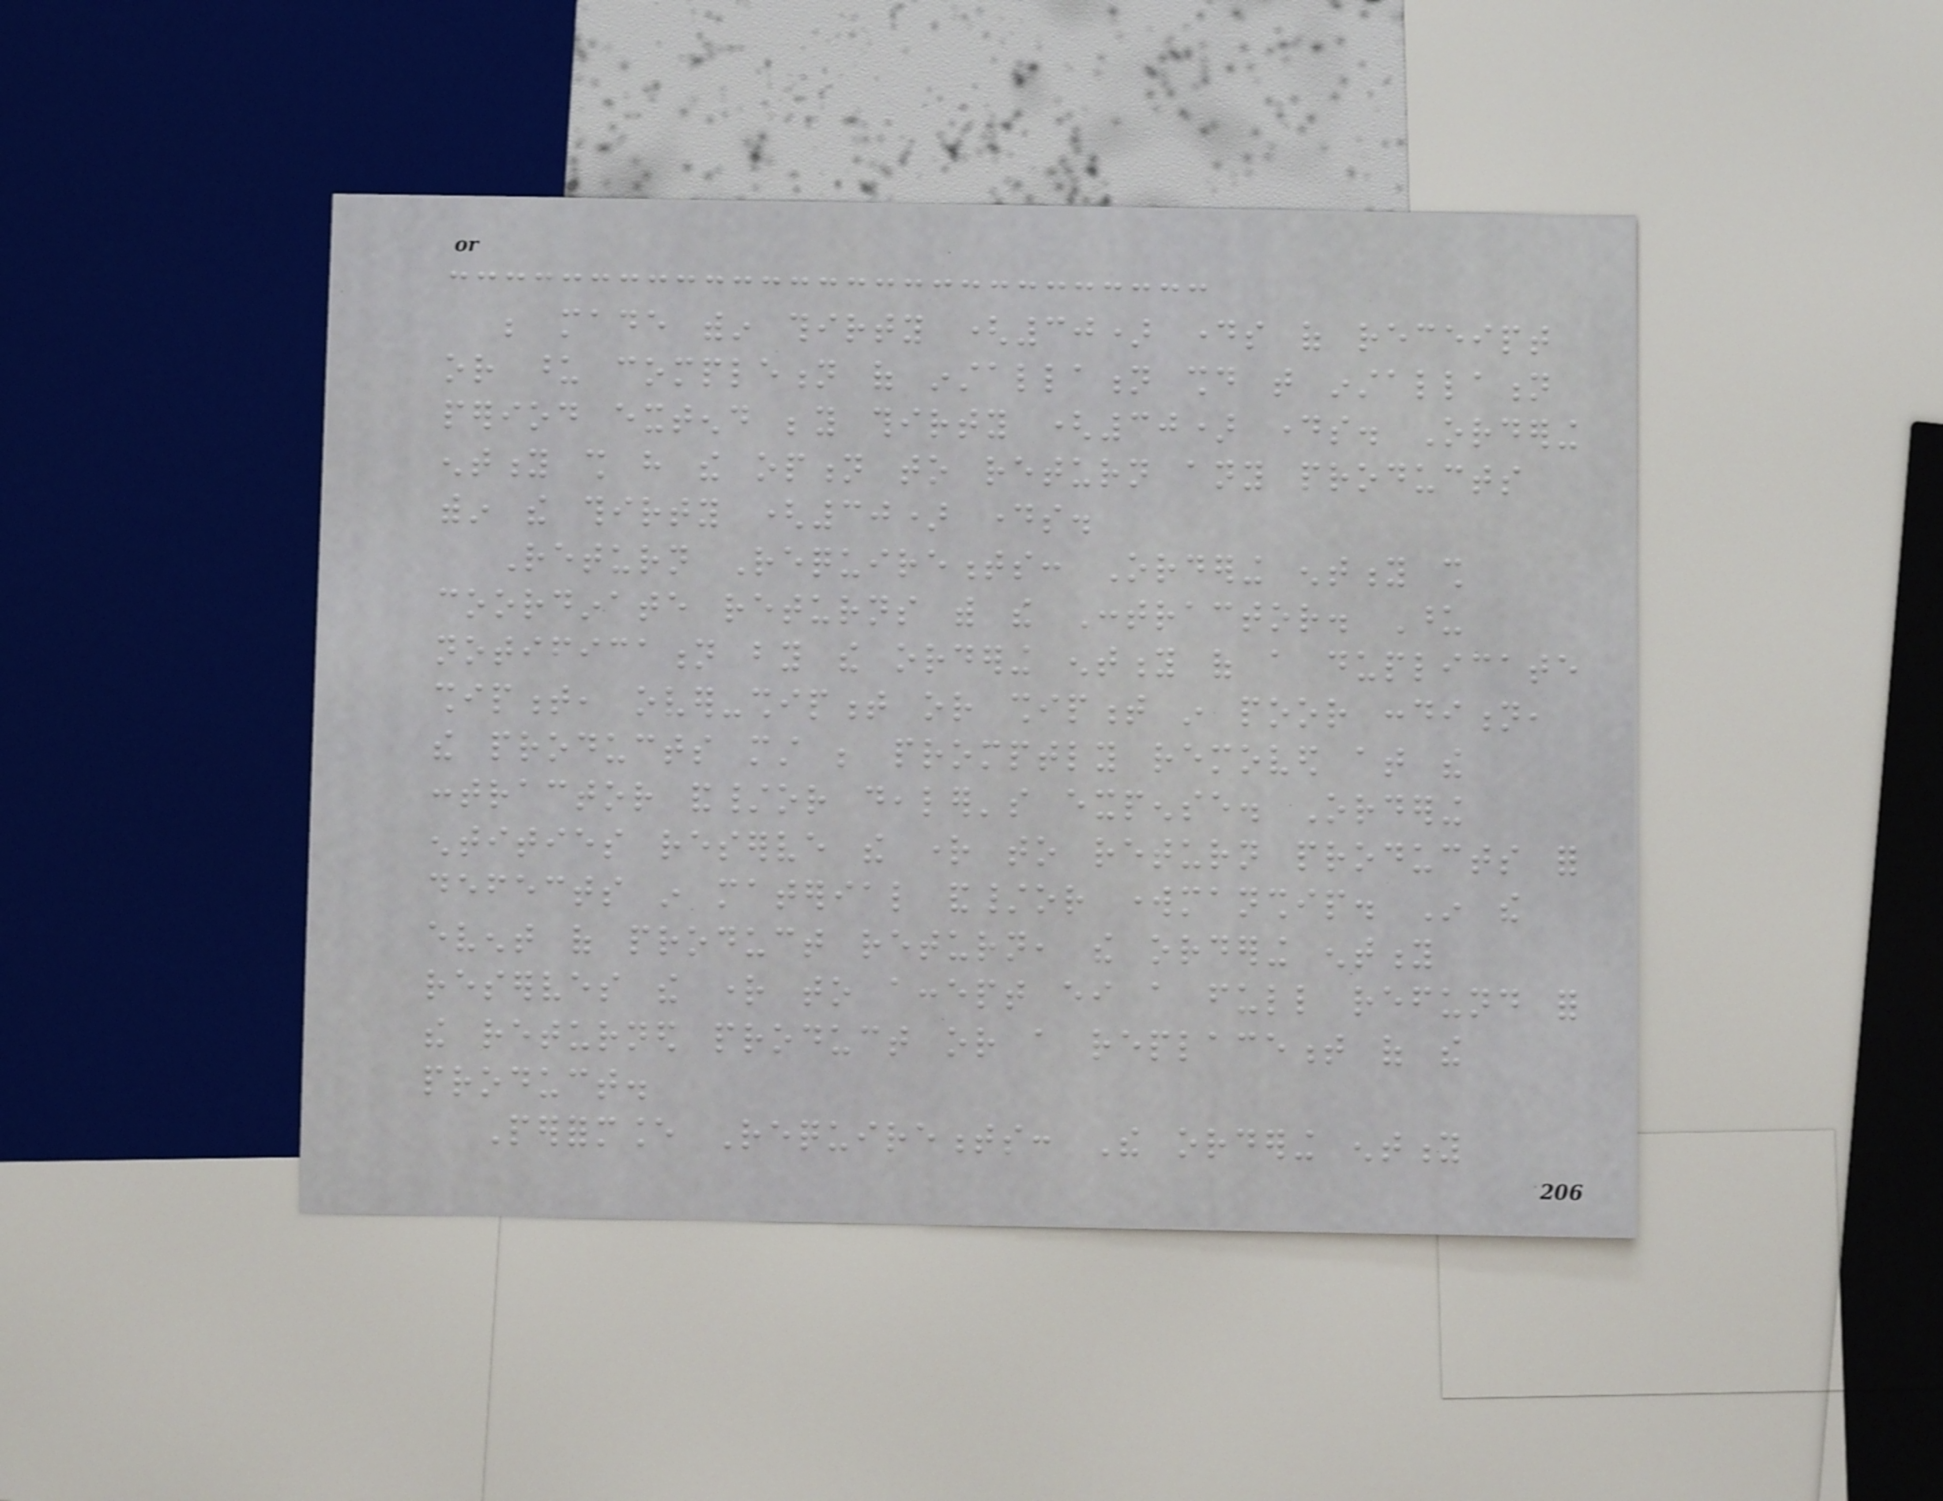be made within thirty (30) days of receipt
or upon completion of installation should that installation
period extend beyond thirty (30) days. Ordering
entity shall have the option to return any products
within the thirty (30) days.
Return Requirements: Ordering entity shall
coordinate returns with the Contractor. Upon
notification by the ordering entity of a duplicate
shipment, over-shipment or shipment in poor condition,
the products must be promptly removed at the
contractor and/or dealer's expense. Ordering
entities reserve the right to return products for
defects in material and/or workmanship. In the
event of product return, the ordering entity
reserves the right to accept either a full refund for
the returned product or a replacement of the
product.
Performance Requirements: The ordering entity
